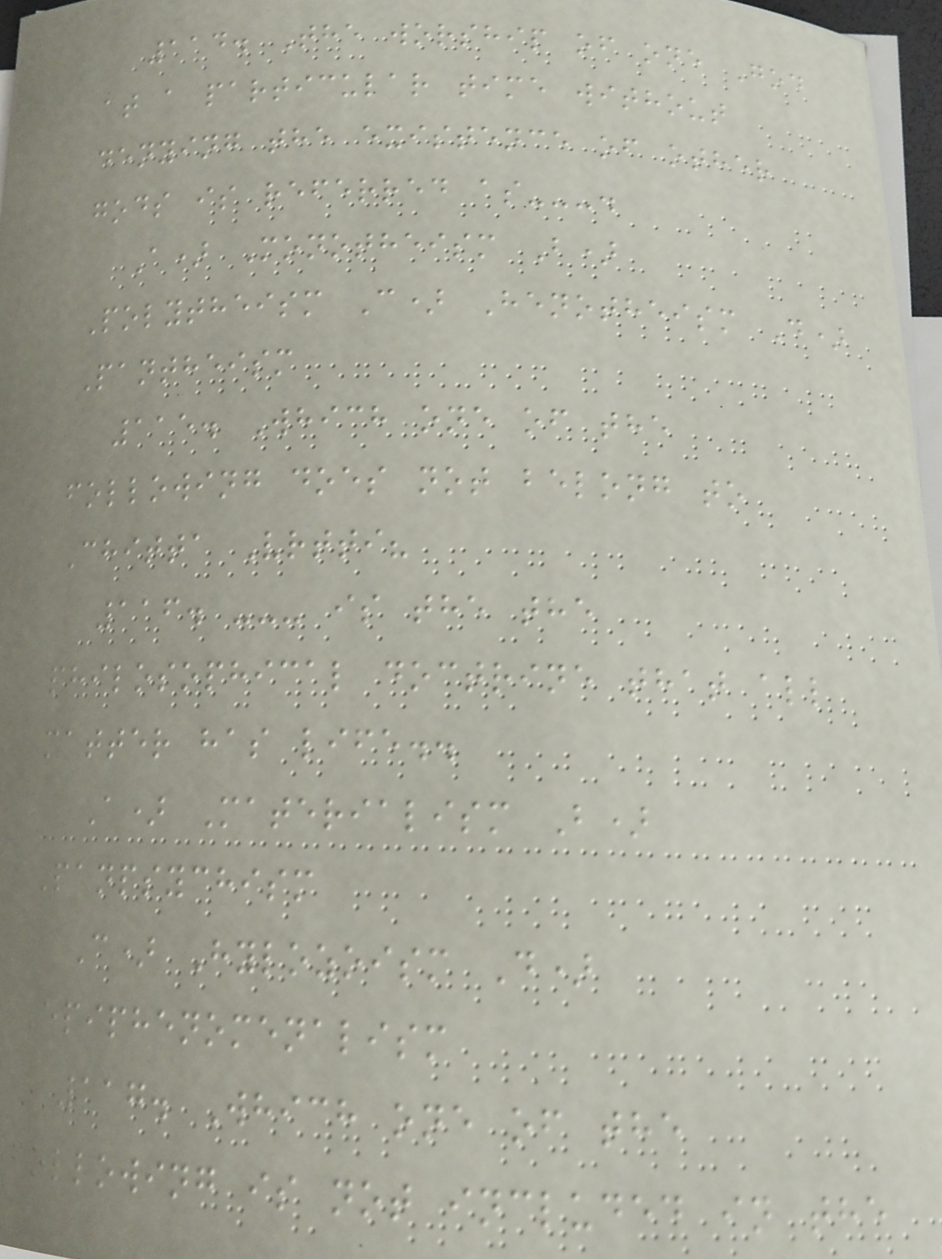114. The worship of one God
at a particular time without
denying the existence of other
gods is referred as---.
A) Monotheism B)
Polytheism C) Henotheism D)
Pantheism
115. Which one of the
following does not belong to
Chitta Vrtti?
116. --- is the the
philosophical doctrine that all
matter has life..
A) Materialism B)
Panpsychism
C) Hylozoism D)
Epiphenomenalism
117. Which one of the
following is not included in the
